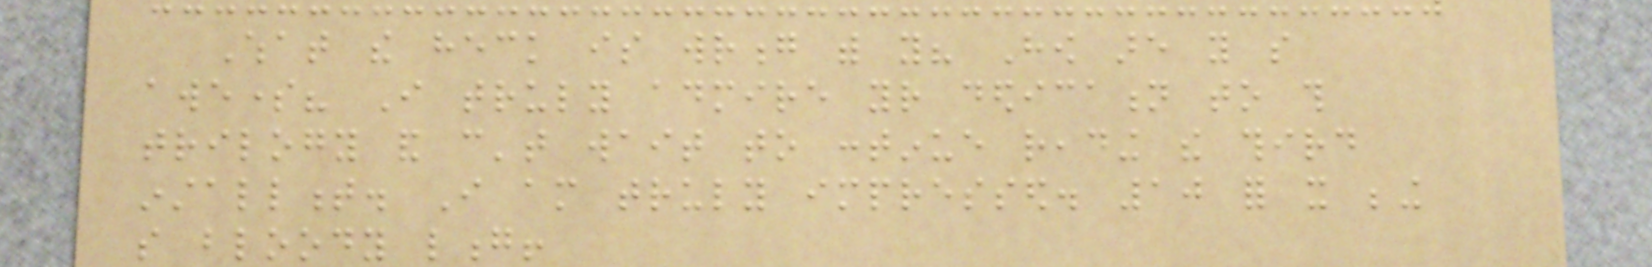What the heck is wrong with you? How are you so
awesome? I truly admire your dedication to this
trilogy and can't wait to continue reading the third
installment. I am truly impressed. 10 for it being
so bloody long!
